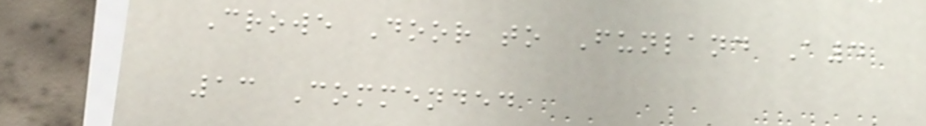Crowe Door to Funland A4
13 Commended
